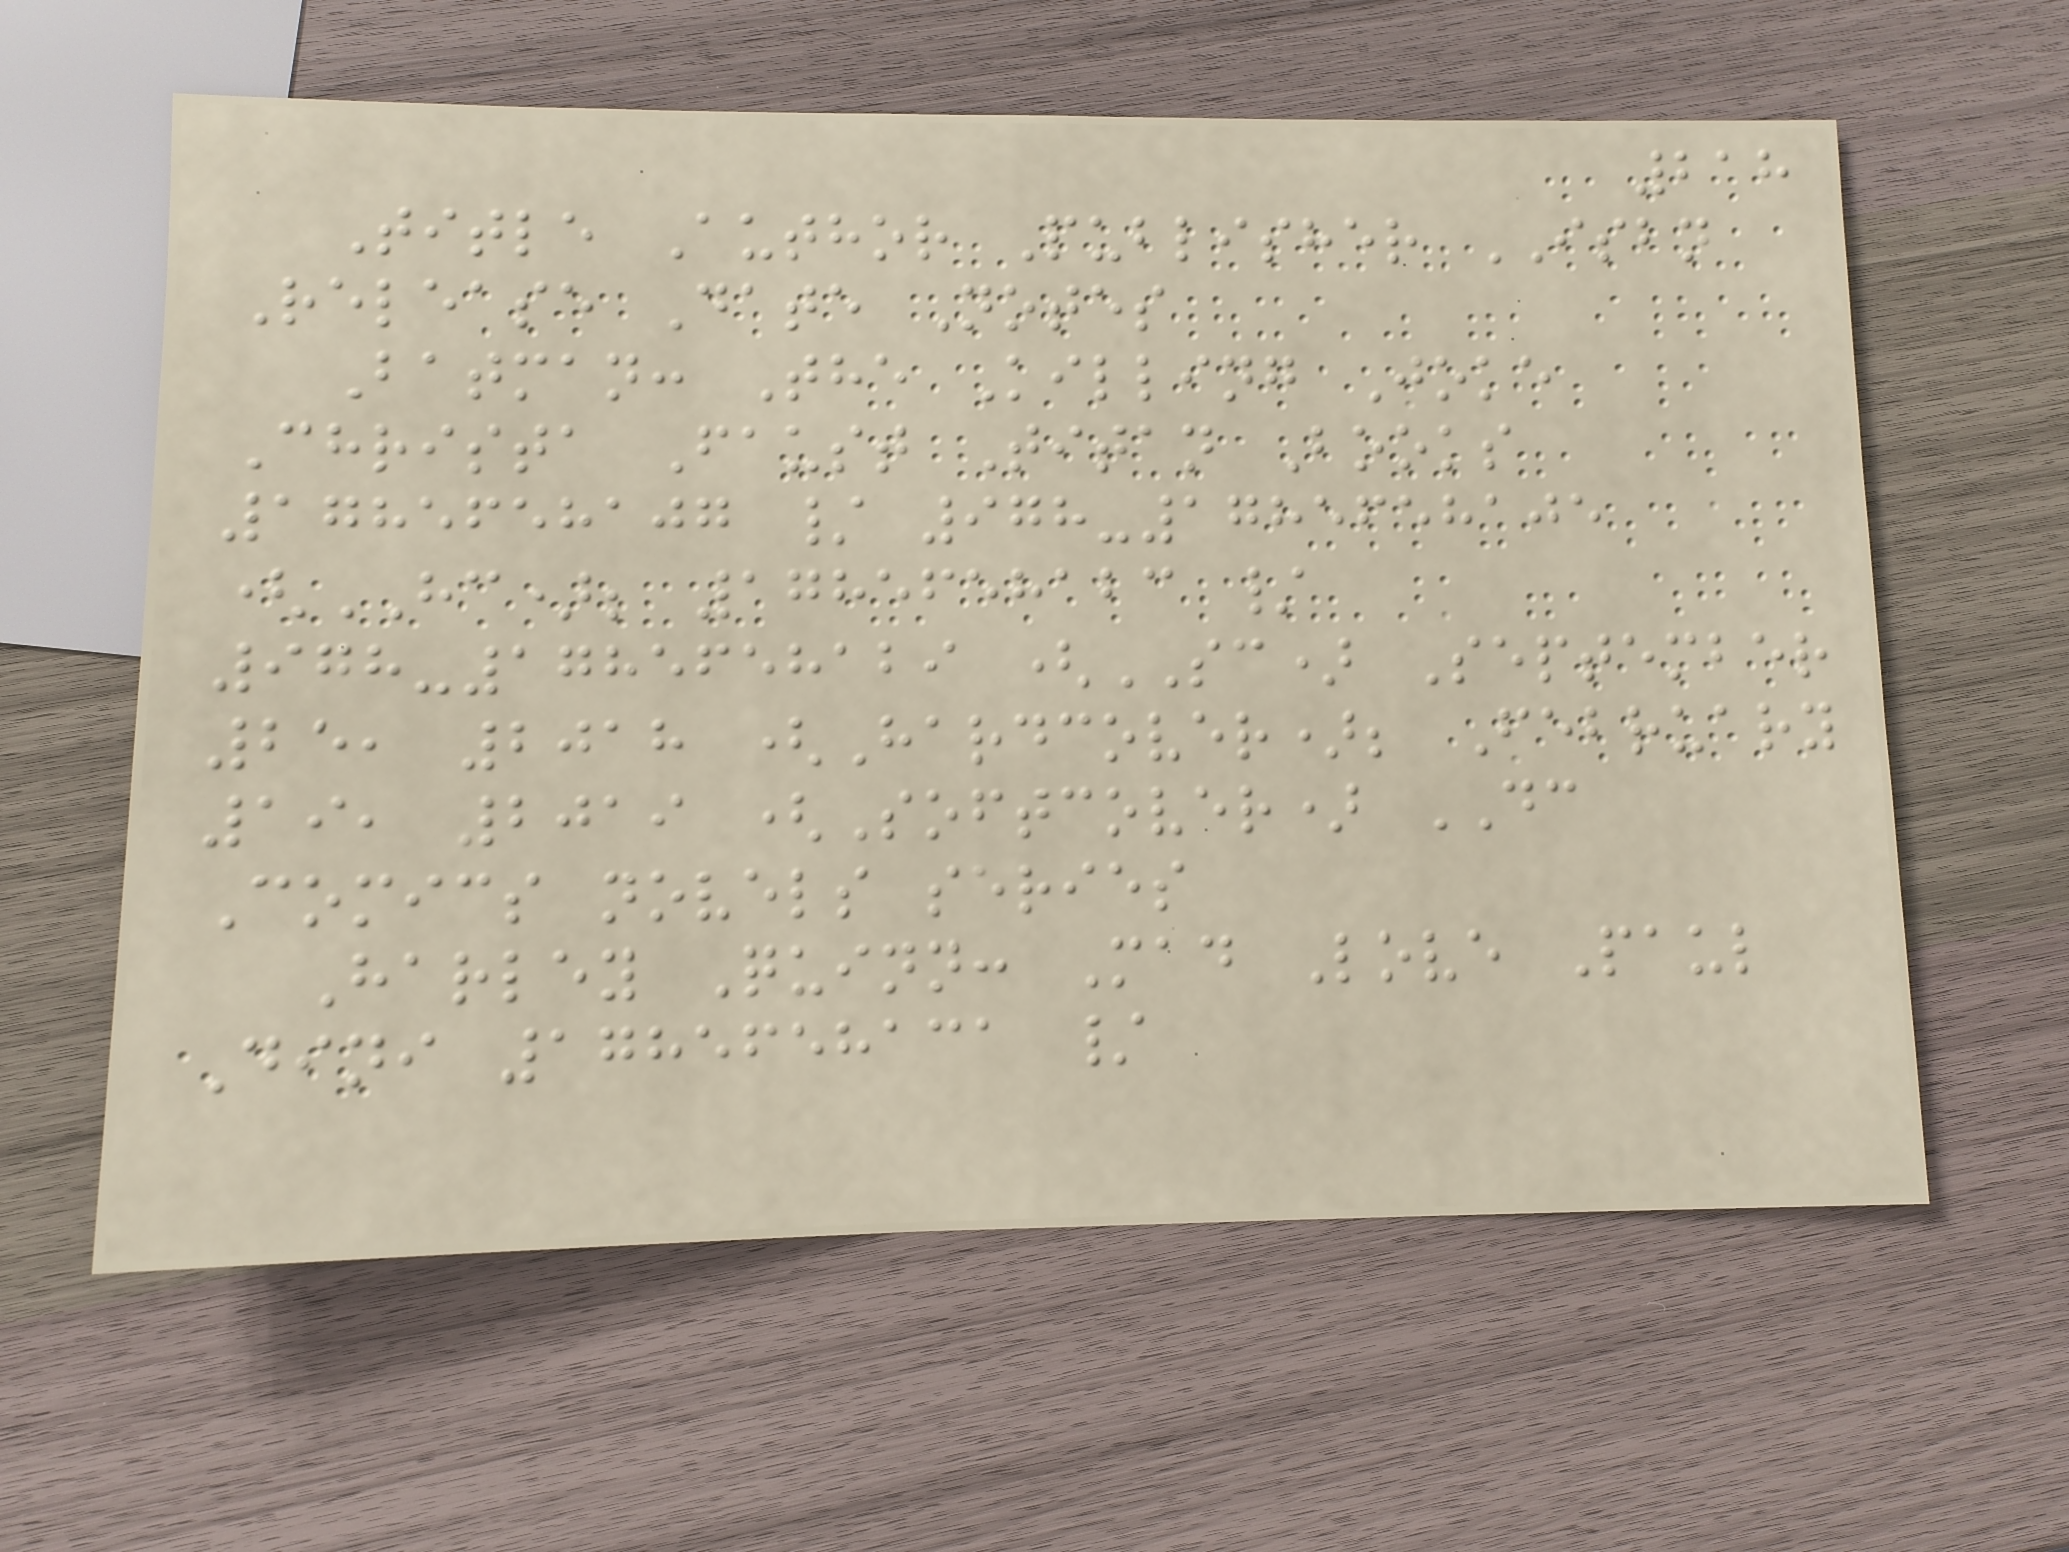218
Title Author Publisher ISBN
Release Date Notes
Batman: The Killing Joke
Christa Faust Titan Books
1785658107 / 978-1785658105
(HC); 1785658123 /
978-1785658129 (SC) September
25, 2018 (Hardcover); February
19, 2019 (Softcover) DC
Comics novels series
Harley Quinn: Mad Love Paul
Dini 1785658131 /
